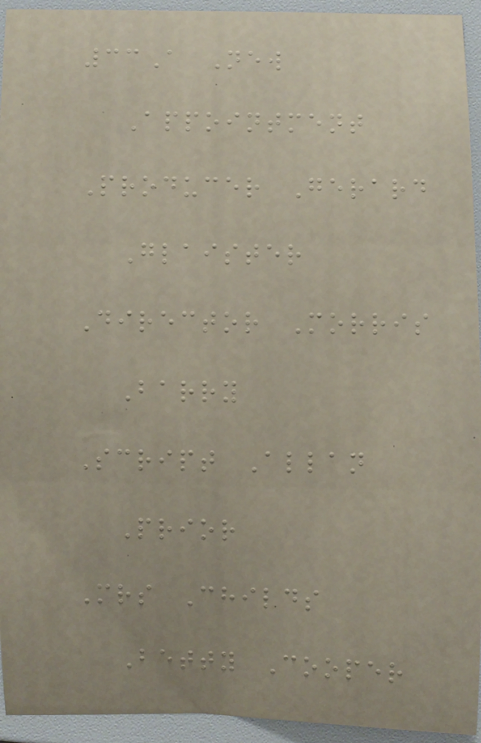33A New
Appointment
Producer Gerard
Glaister
Director Morris
Barry
Script Allan
Prior
Mrs Childs
Betty Cooper
